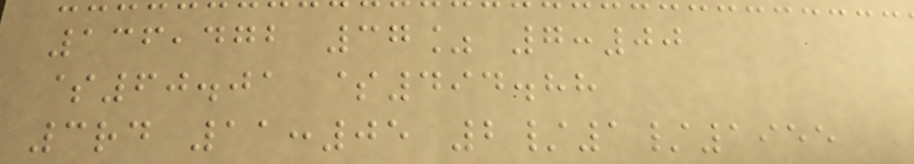136,472 37% 7:00
$60.01 $494.88
3rd 11:05 2/1/1955
